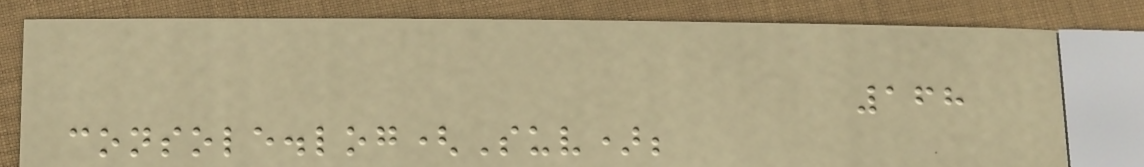168
console.log(Suv);
